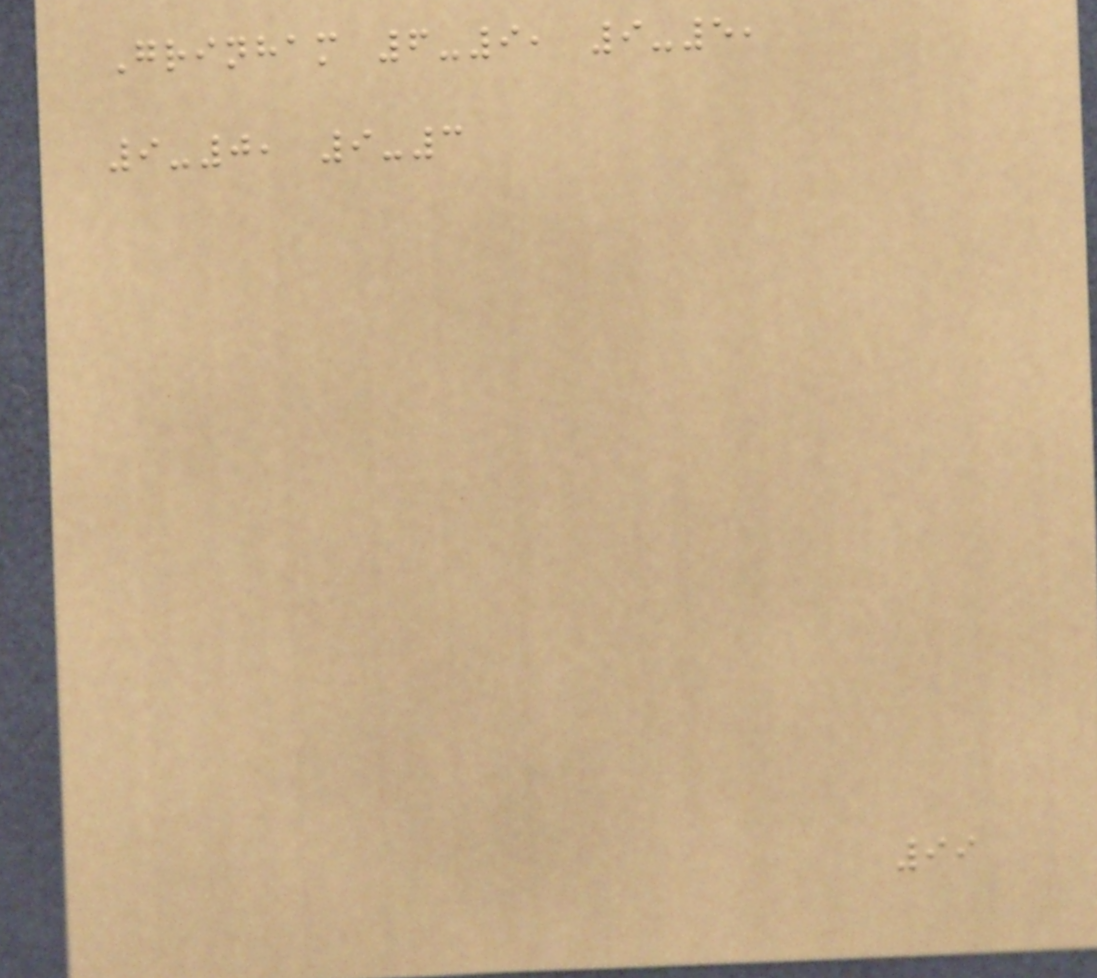Grinham 6-9, 9-5,
9-0, 9-3
99
